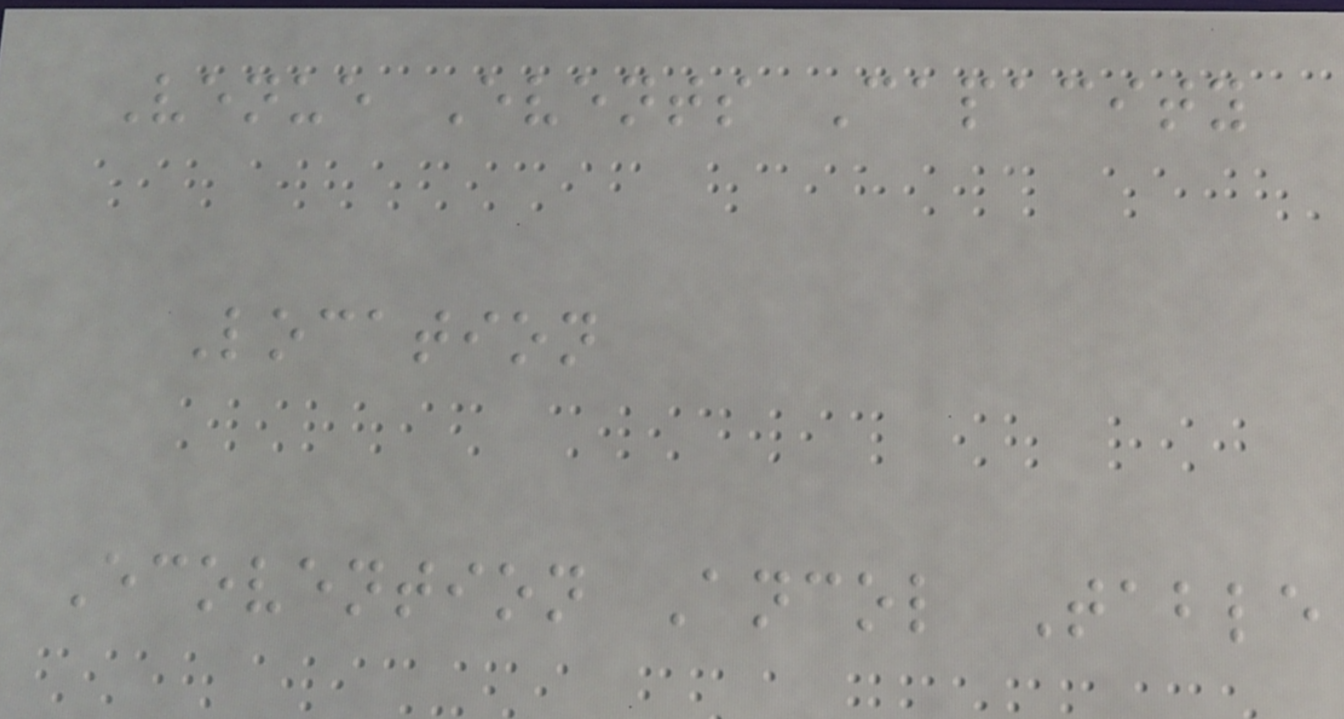Venue Events Capacity
Location
Ecovention Ancol Table
